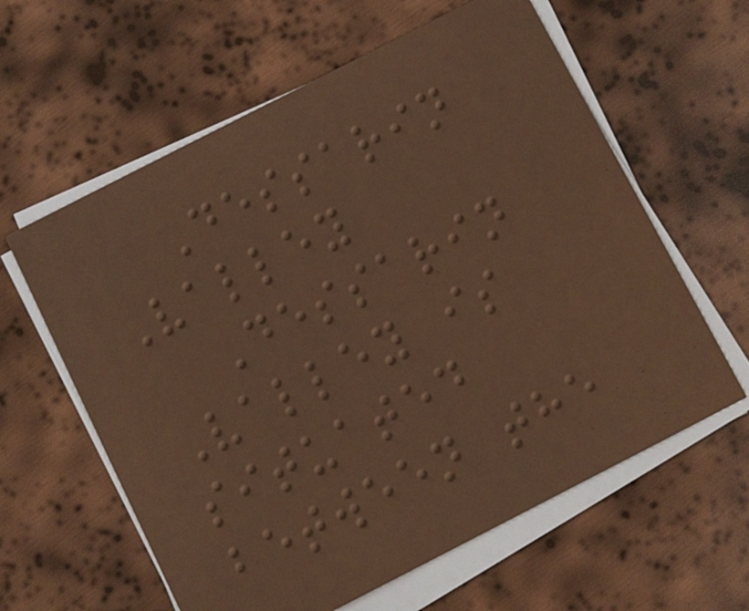Dessarin
Valley
Dessarin
Valley is
situated
between the
